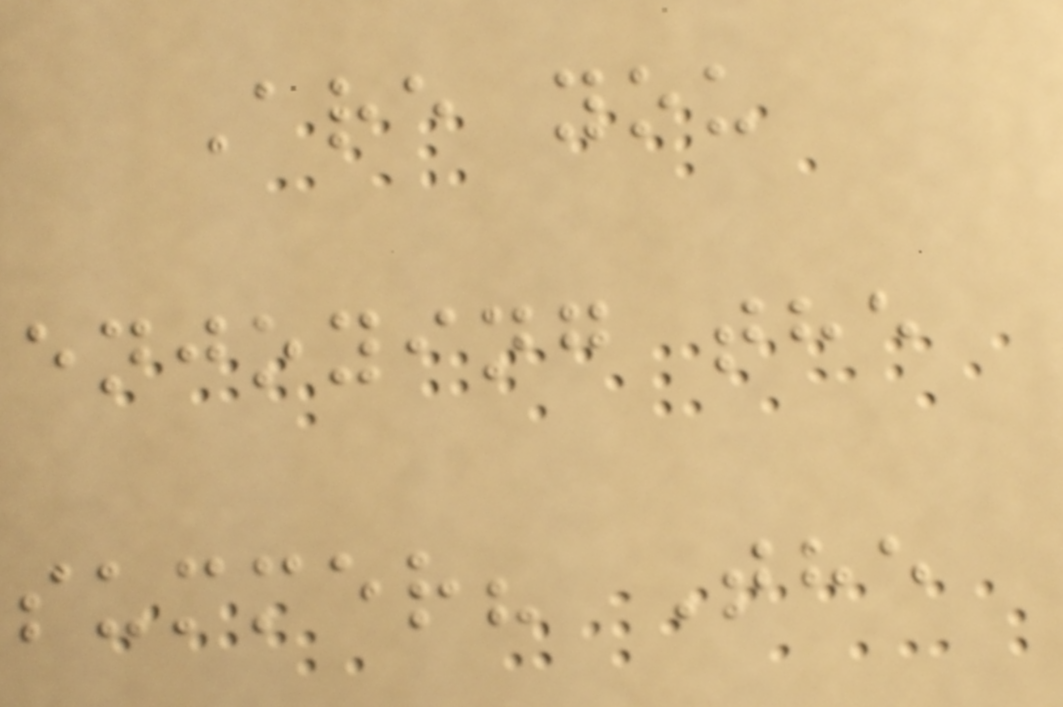Are you
enjoying the
summer? The
